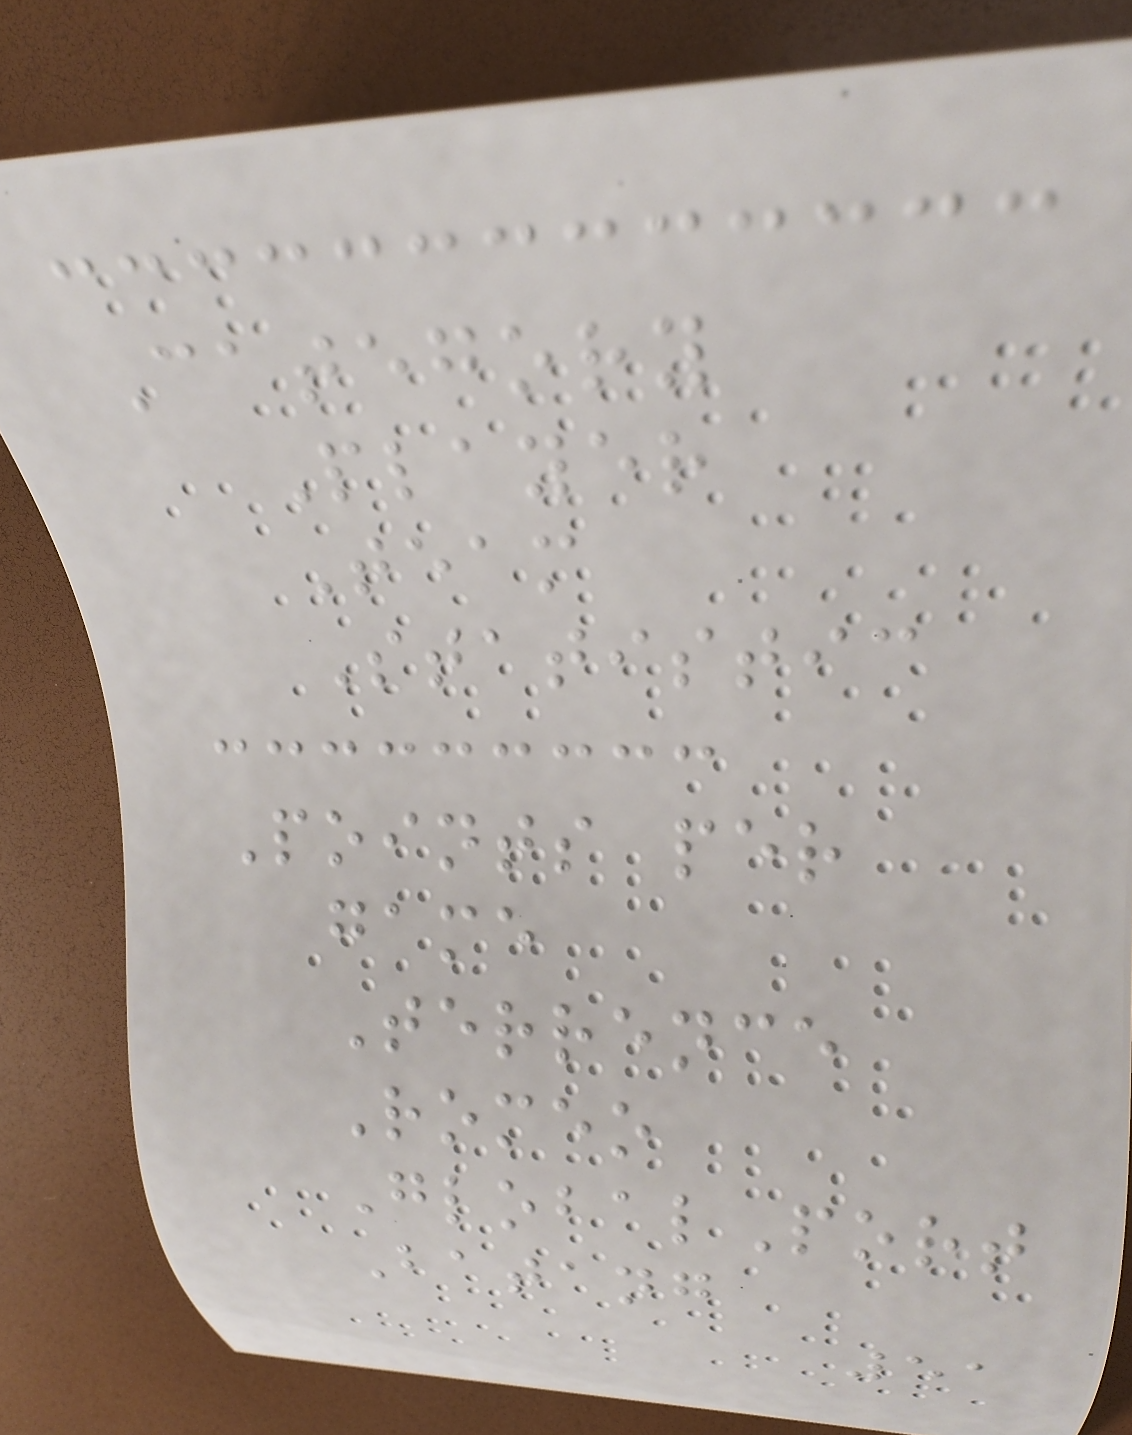Category
Player
Team
Statistic
Points per
game
Terrence
Romeo
GlobalPort
Batang
51
